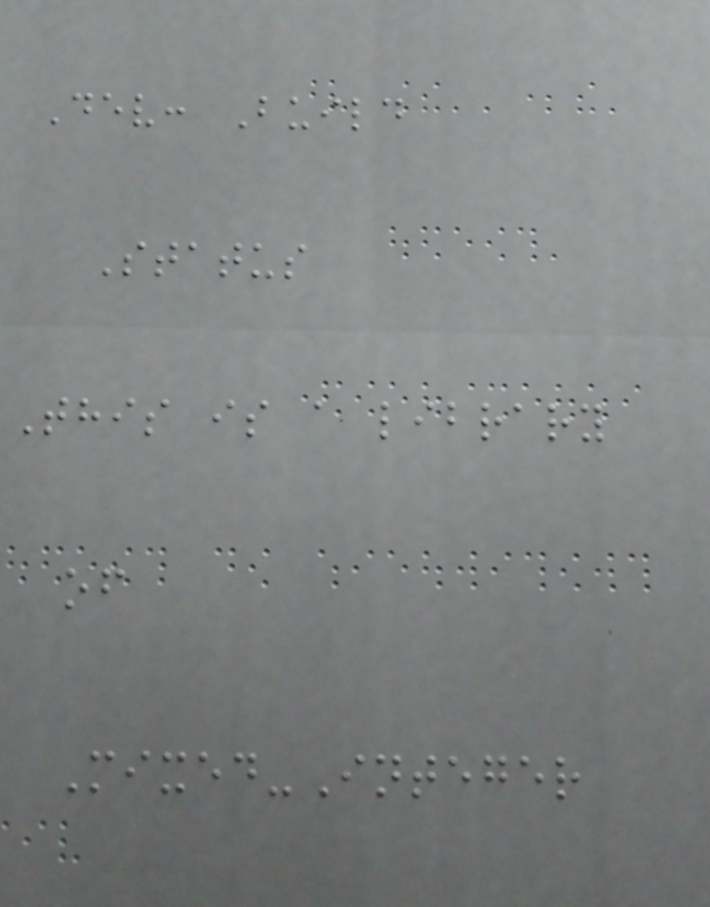Dev: Build
Status
This is a library
of
Mixed-Integer
